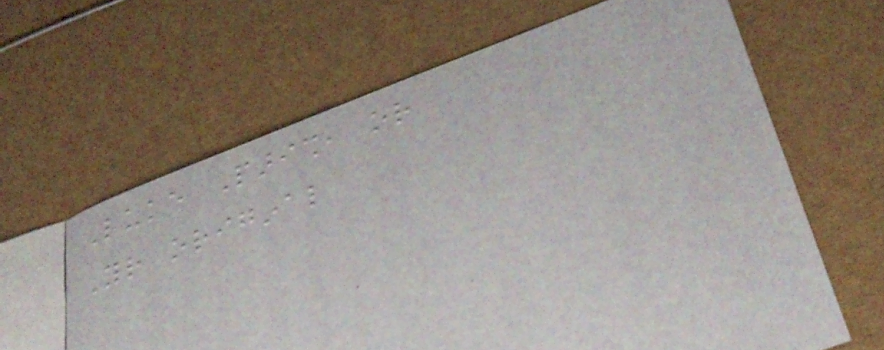Luke Parish, or
Your original
